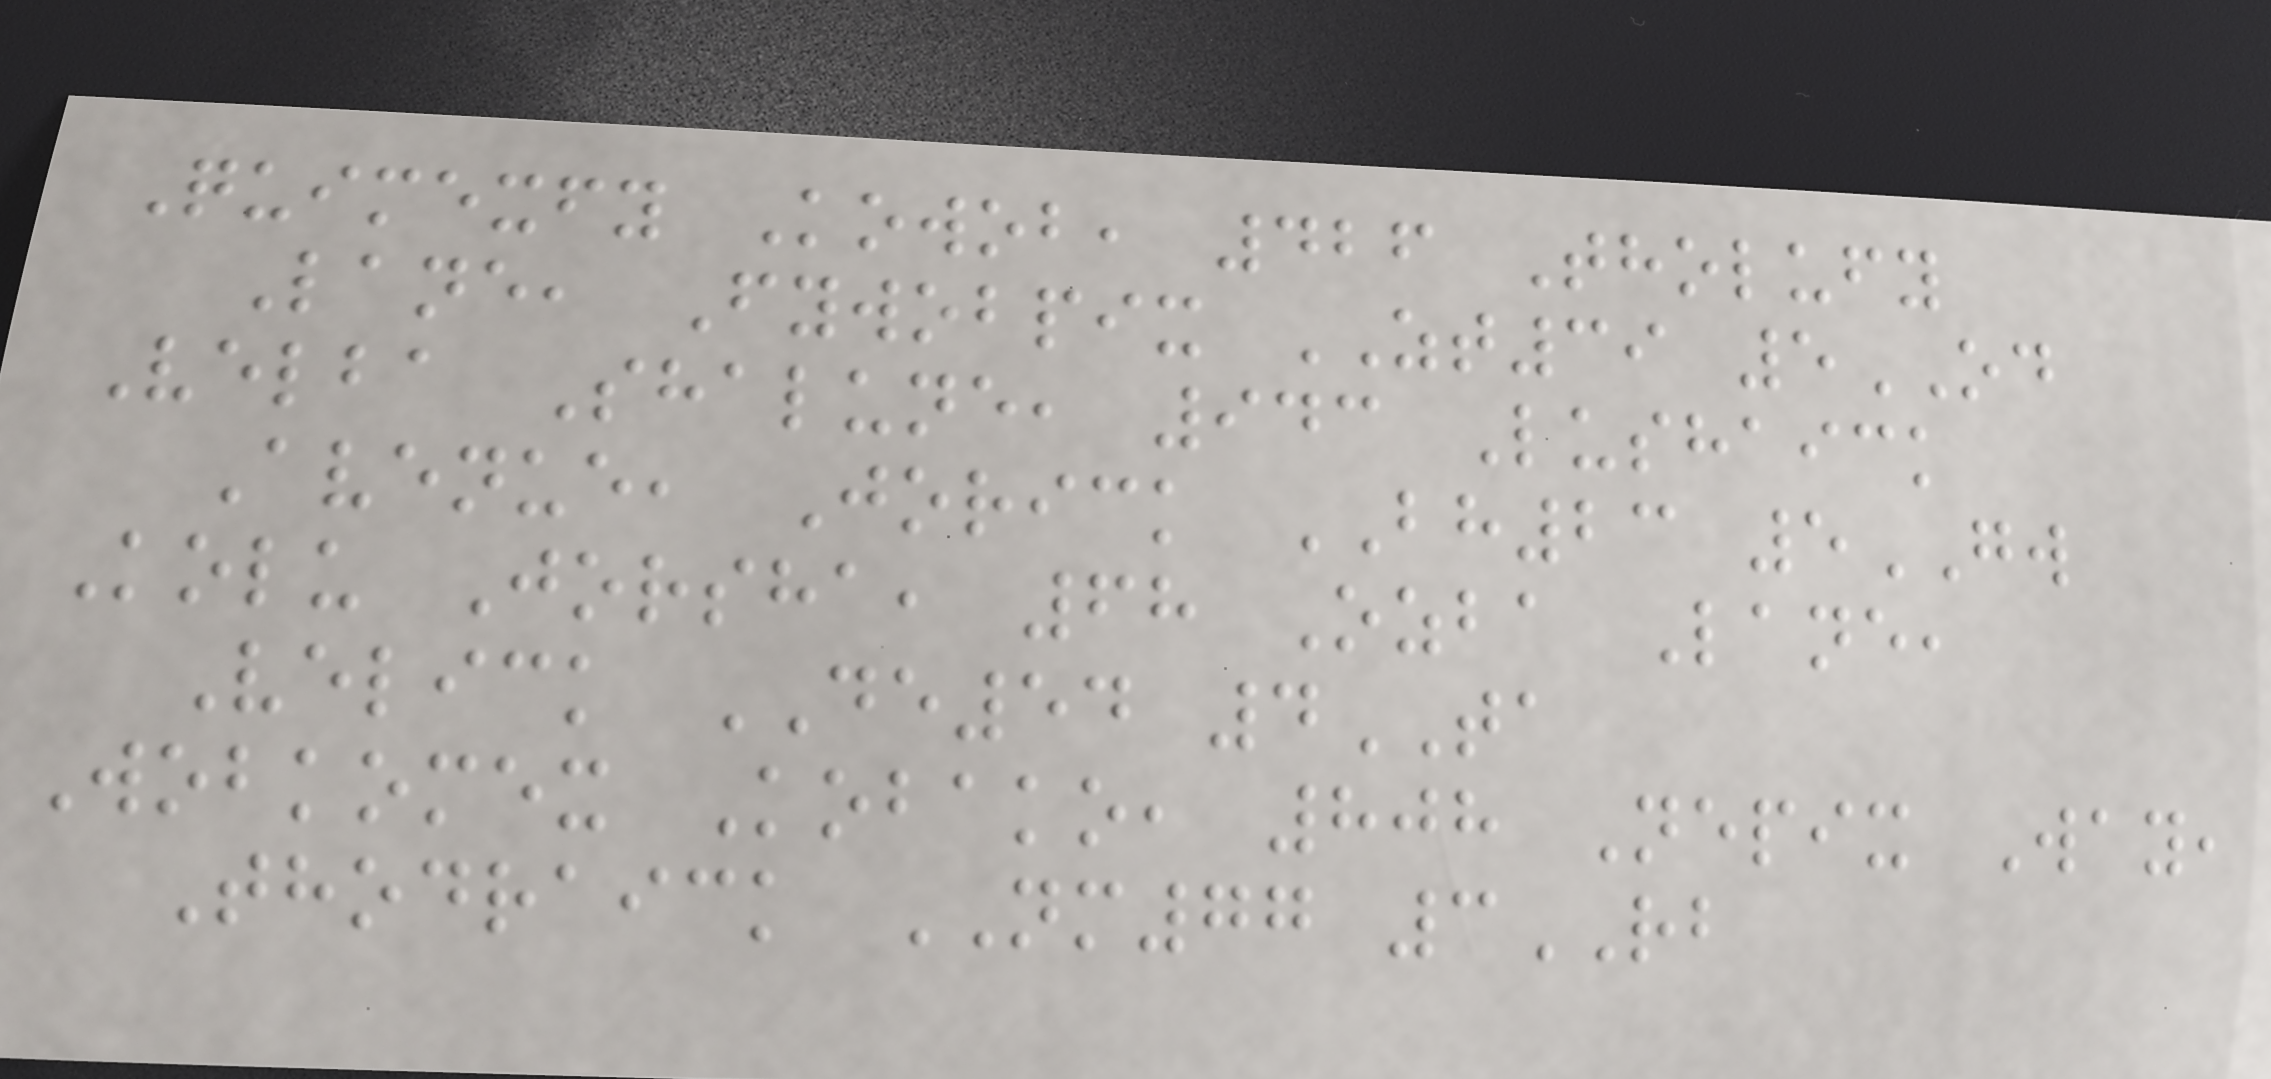Quimexfy Kowob, 426 Tholufy
Lane, Fywobpix ZT39 5OD
Velba Shalune, 943 Lushaick
Avenue, Jorick BH23 5GW
Kolu Jorsha, 68 Ozba Lane,
Velick DE54 4TA
Wobkomex Kobako, 808 Nepix Way,
Thodraick NM77 3RB
